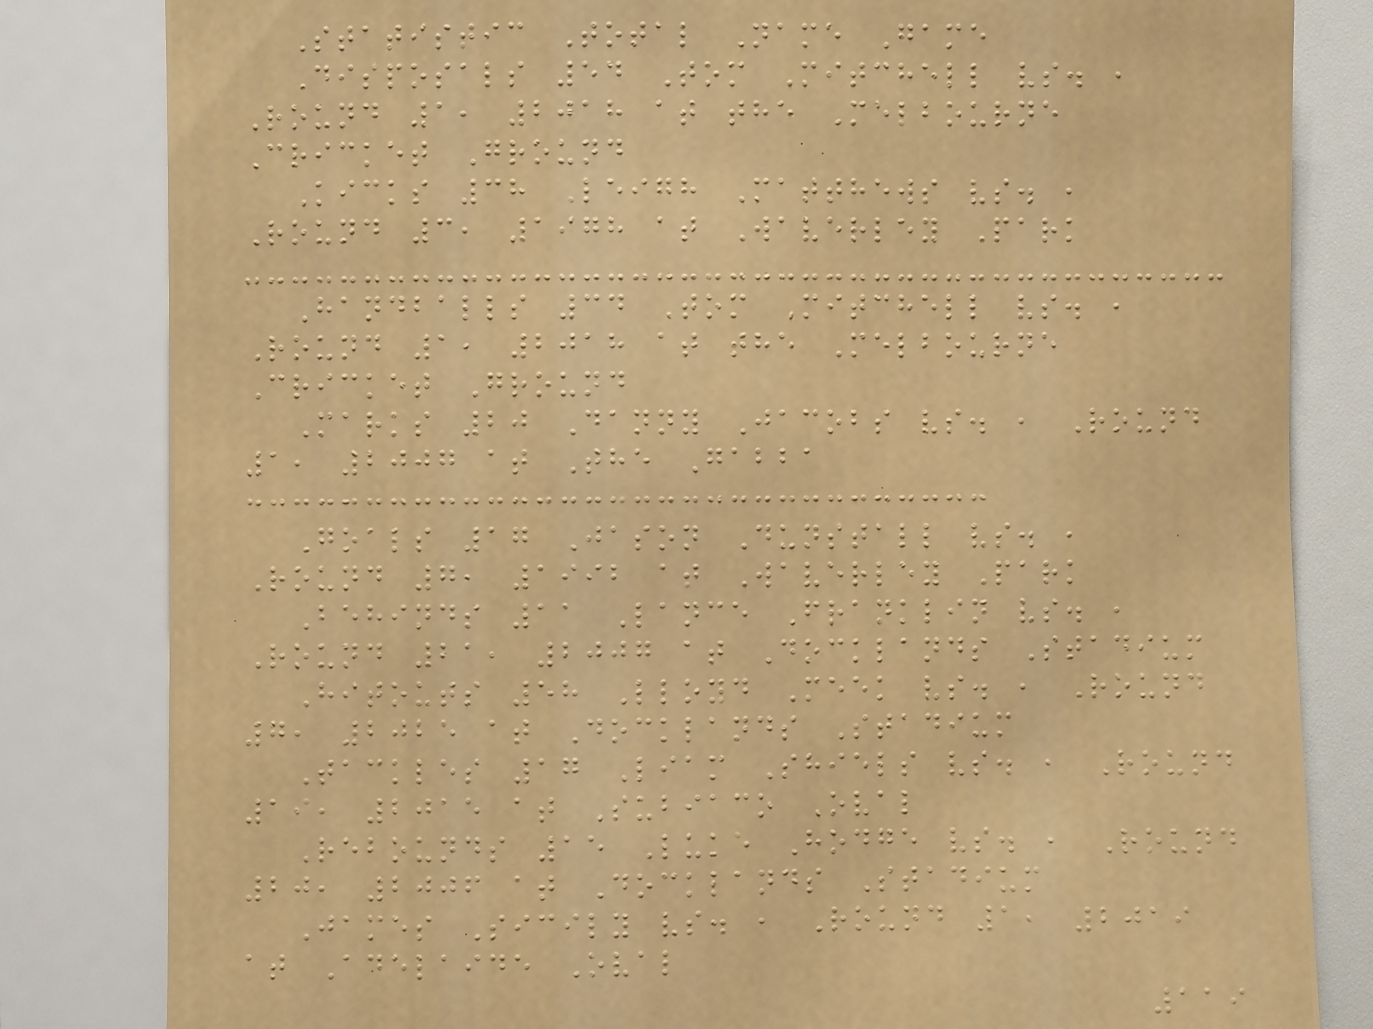Statistic Total Name Game
Disposals 54 Tom Mitchell vs. ,
Round 1, 2018 at the Melbourne
Cricket Ground
Kicks 38 Leigh Matthews vs. ,
Round 3, 1978 at Waverley Park
Handballs 34 Tom Mitchell vs. ,
Round 1, 2018 at the Melbourne
Cricket Ground
Marks 20 Danny Jacobs vs. , Round
1, 2007 at The Gabba
Goals 17 Jason Dunstall vs. ,
Round 7, 1992 at Waverley Park
Behinds 11 Lance Franklin vs. ,
Round 21, 2007 at Docklands Stadium
Hitouts 58 Lloyd Meek vs. , Round
7, 2025 at Docklands Stadium
Tackles 17 Liam Shiels vs. , Round
19, 2015 at Subiaco Oval
Rebounds 15 Luke Hodge vs. , Round
20, 2006 at Docklands Stadium
James Sicily vs. , Round 1, 2019
at Adelaide Oval
119
